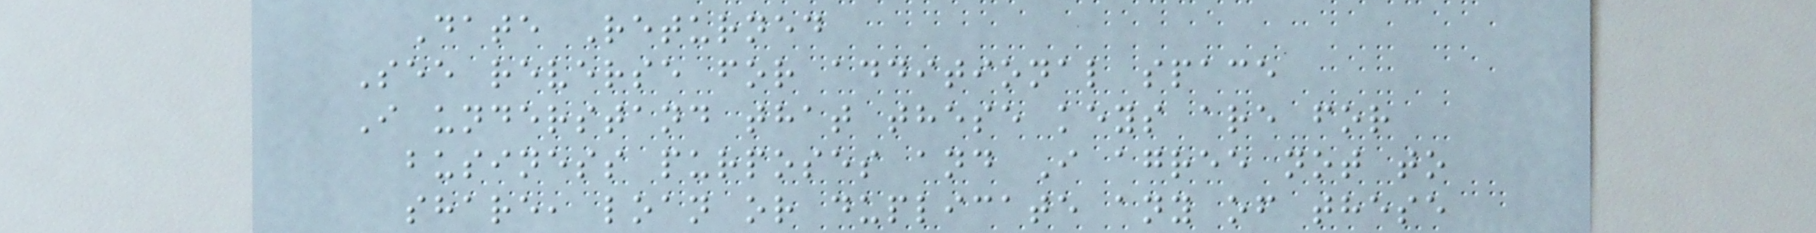Date Returned
See reverse for additional space
I understand that these keys are for
business purposes and I agree not to
share, loan or duplicate any of these
